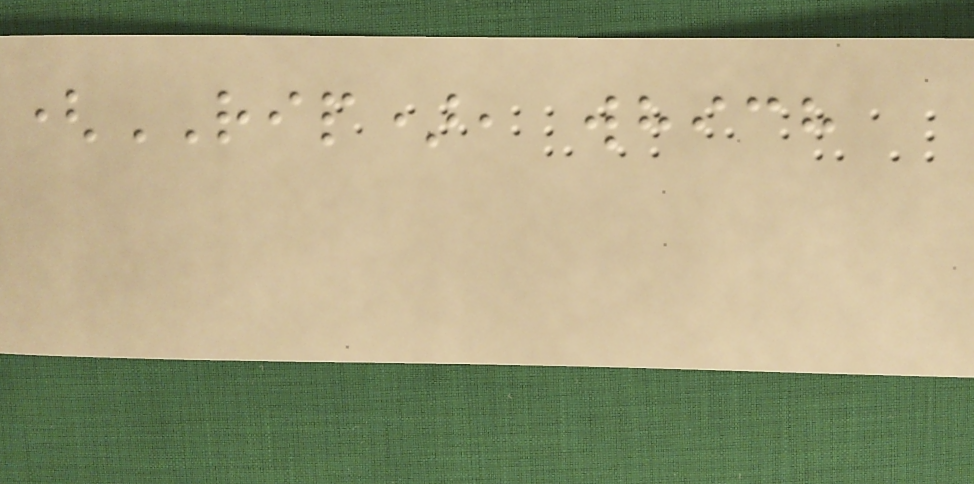(RIP), which
